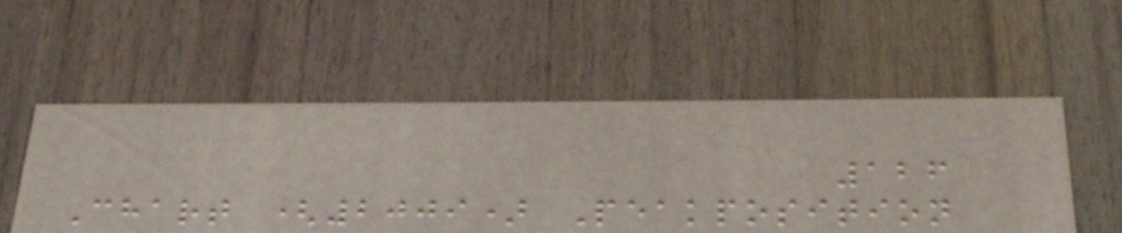126
Chart (2009) Peakposition
